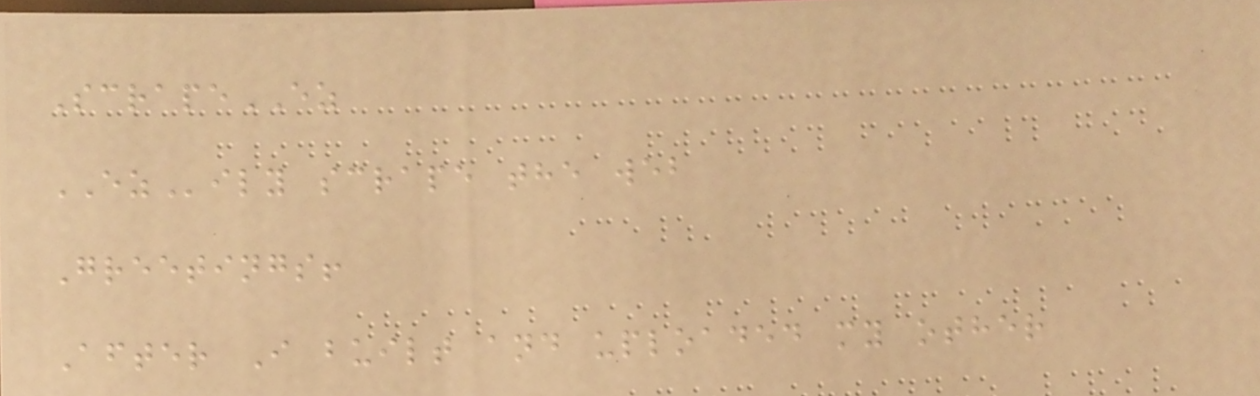ScrapeEZ
EZily scrape the web
Greetings!
After I built and uploaded my other
